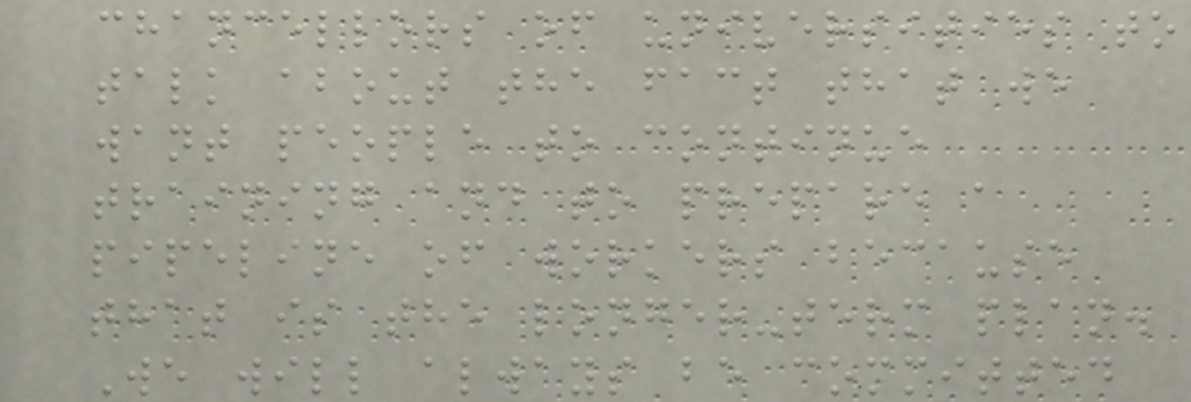chancellors of universities to
talk about the fact that we
want people to continue
training and to prepare a
pipeline of workers because
that is the longer-term plan.
We will always be committed
